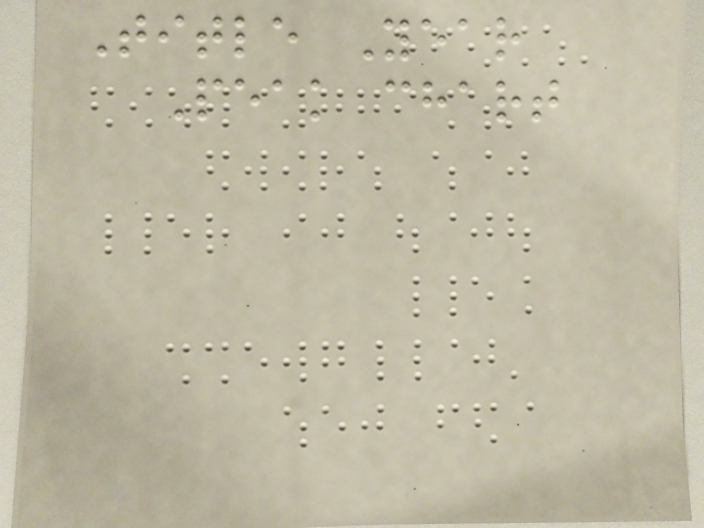Title Year
Peak chart
